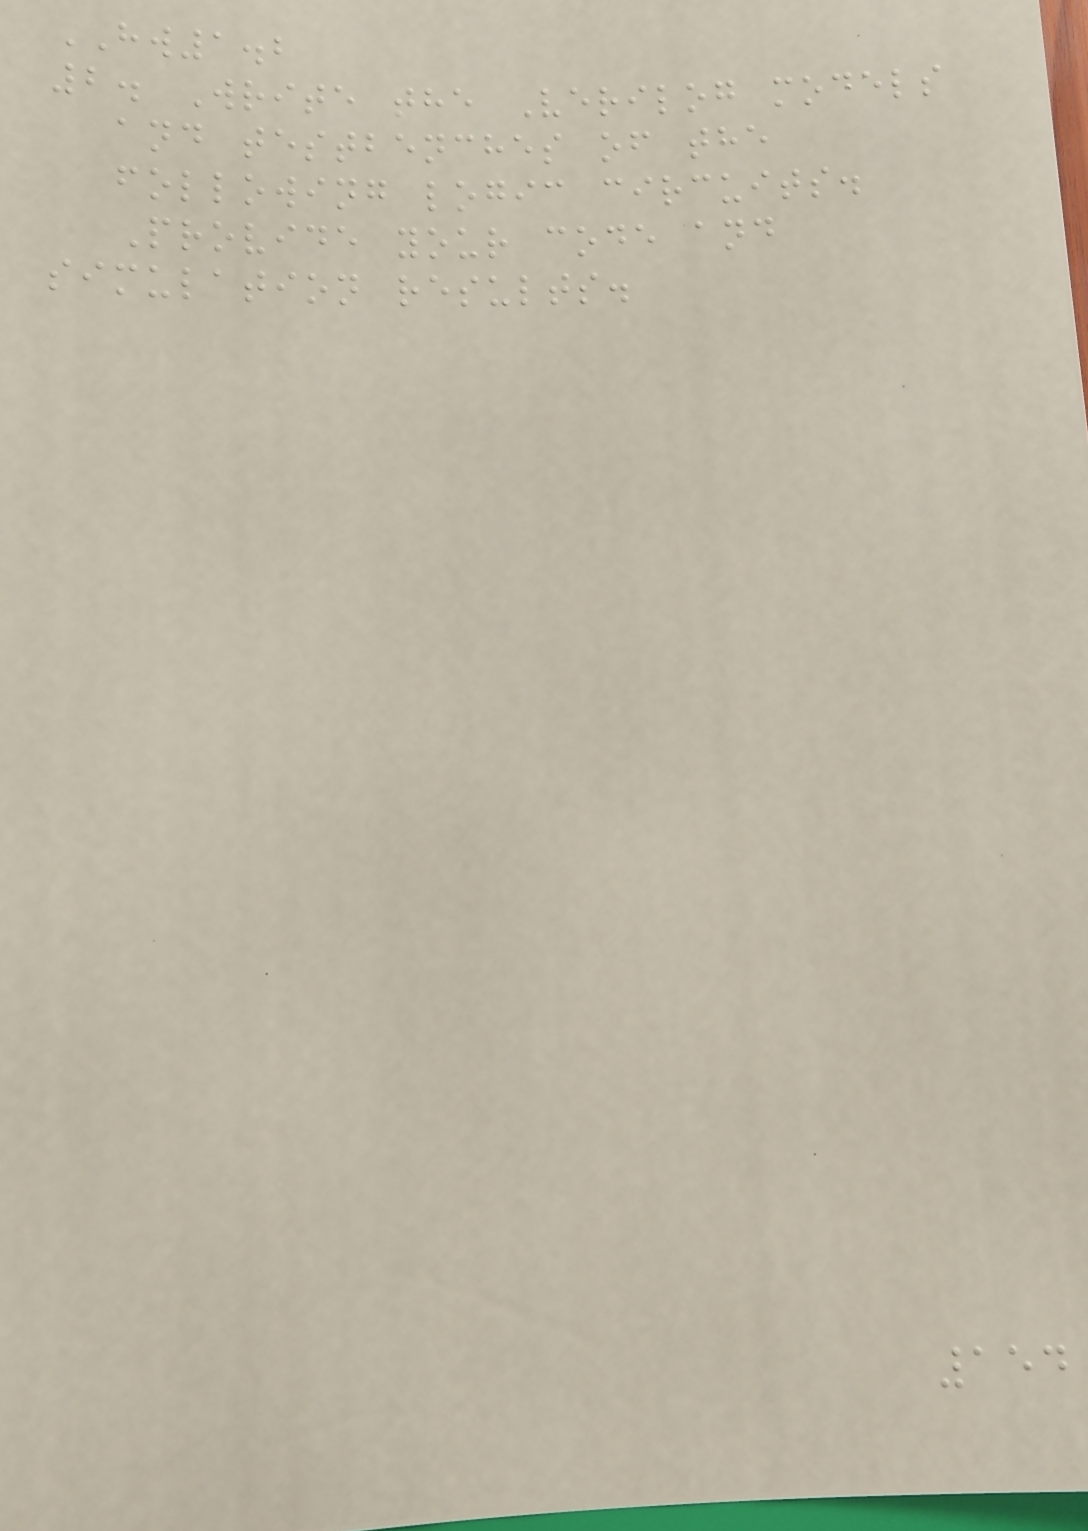HW1.2
2. Write the Verilog models
and testbenches of the
following logic circuits.
Provide your code and
simulation results.
154
